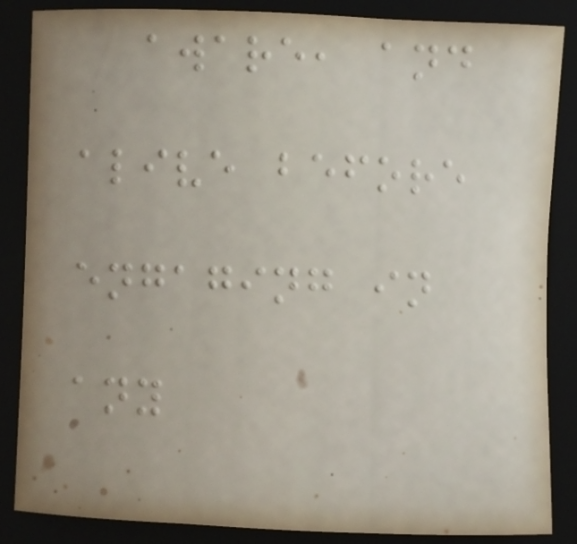aware, and
alive before
engaging in
any
